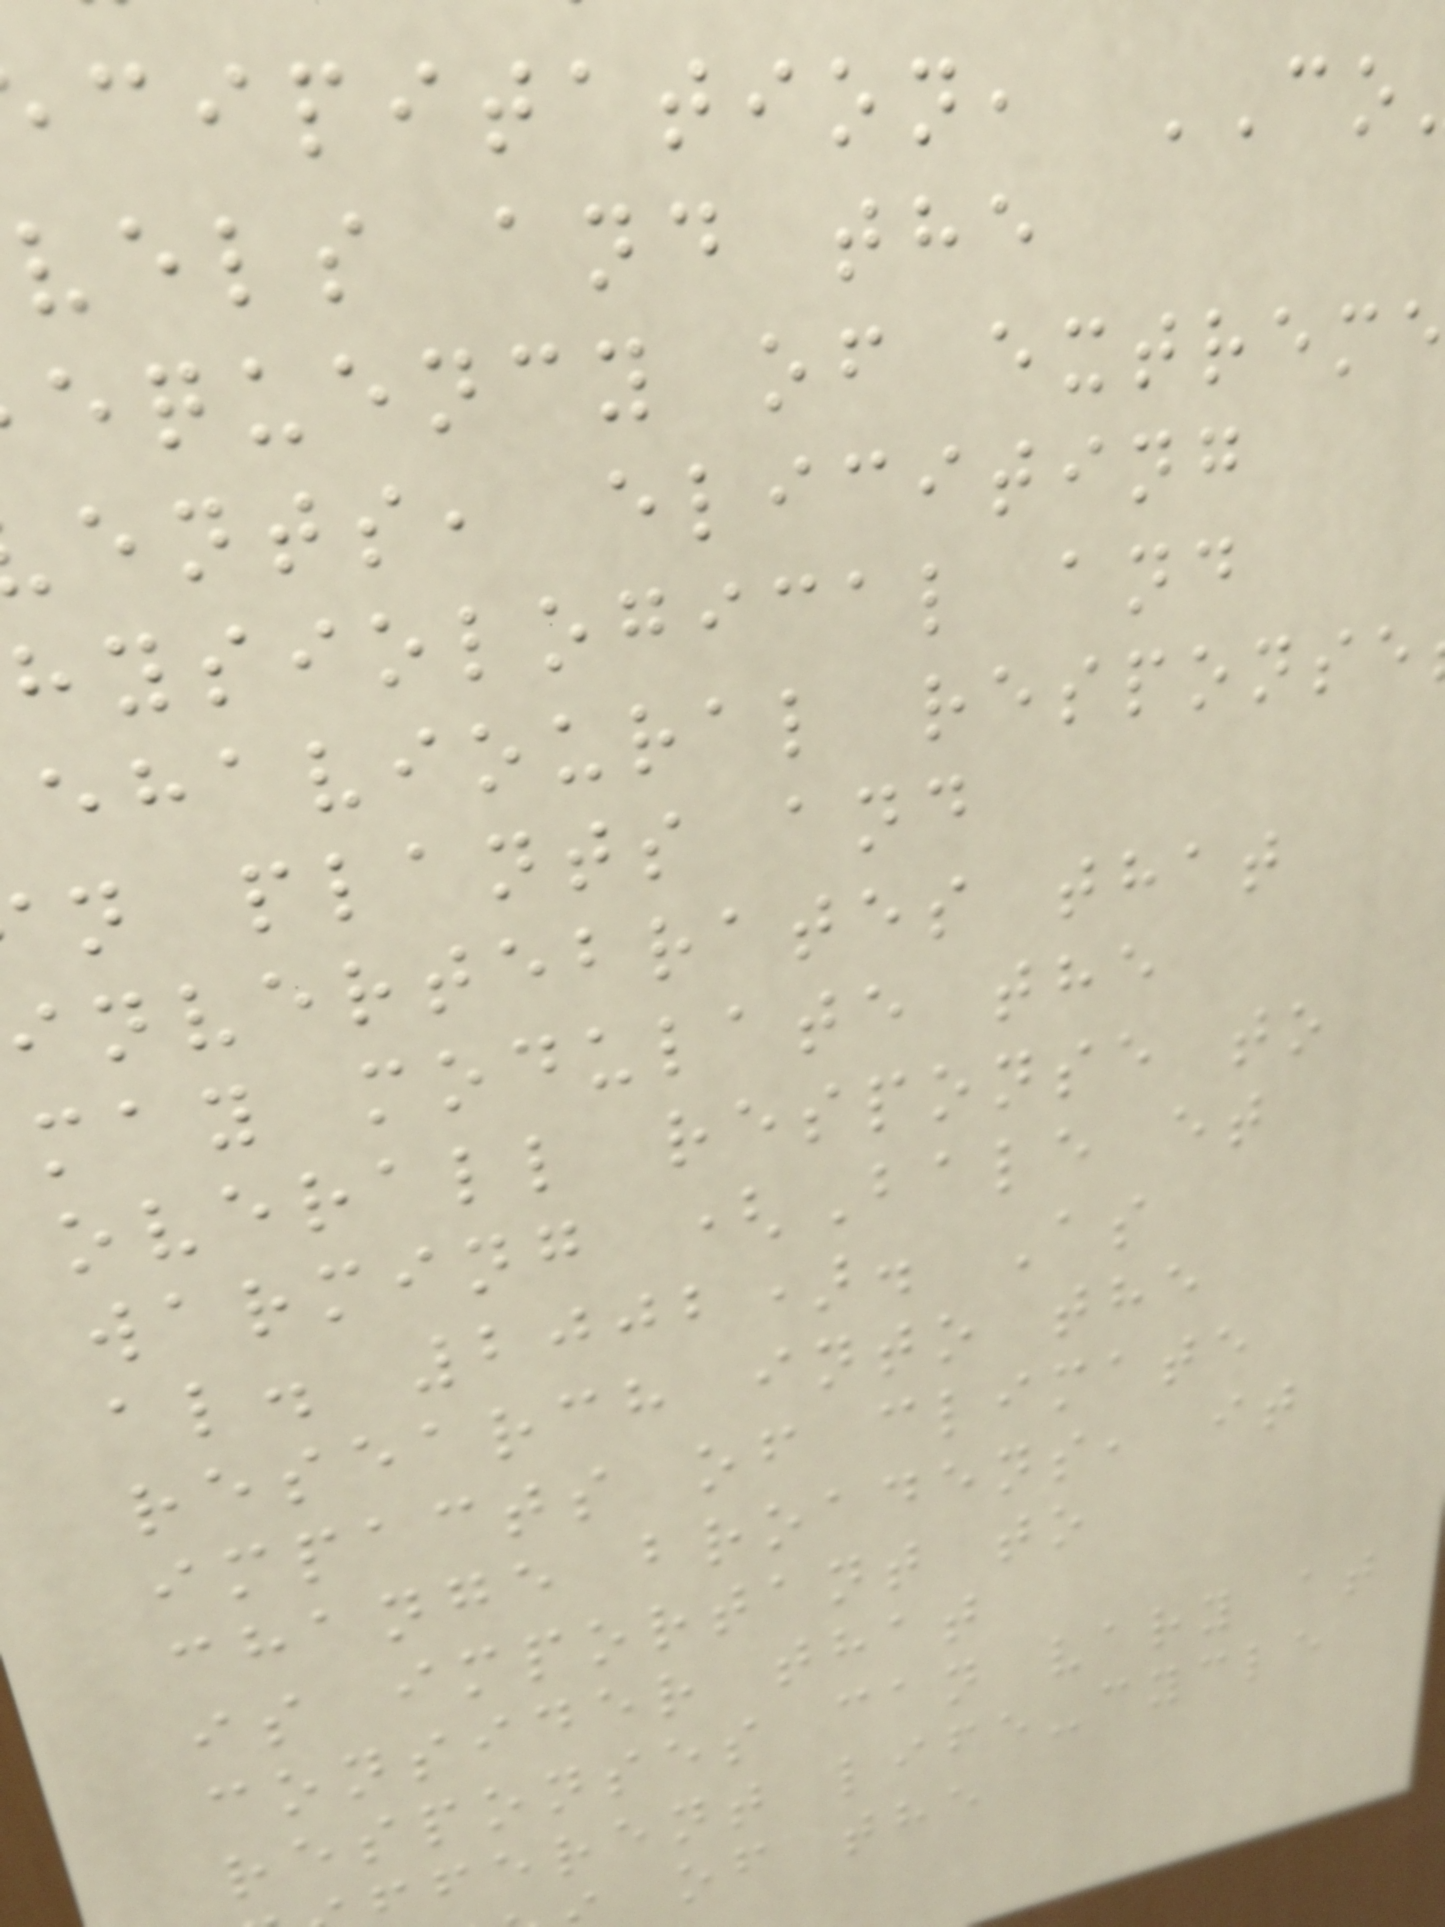cipitation, CO
vels and the
equency of extreme
ents, eliciting
hysiological and
ehavioural response
n plants and
invertebrates that
may modulate the
overall response to
warming (Bale et
al. 2002). As
research into the
impacts of climate
change broadens, it
is important to
consider that
responses can vary at
ferent life-cycle
of the
